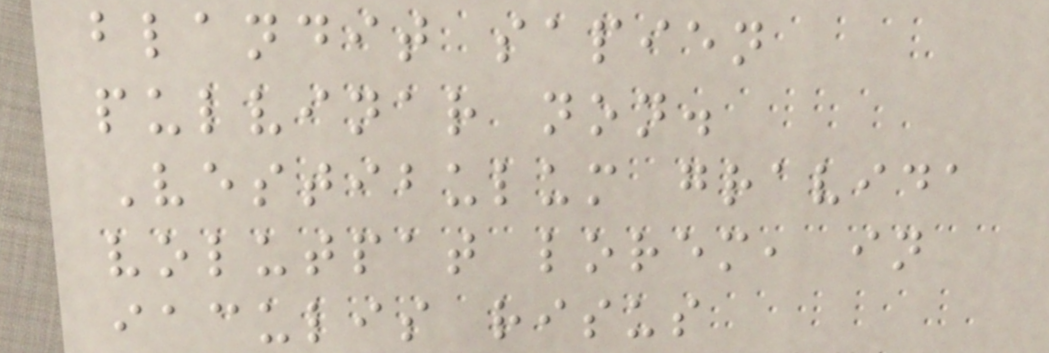blandit sapien
pulvinar non.
Vestibulum gravida
volutpat lorem, in
iaculis risus
